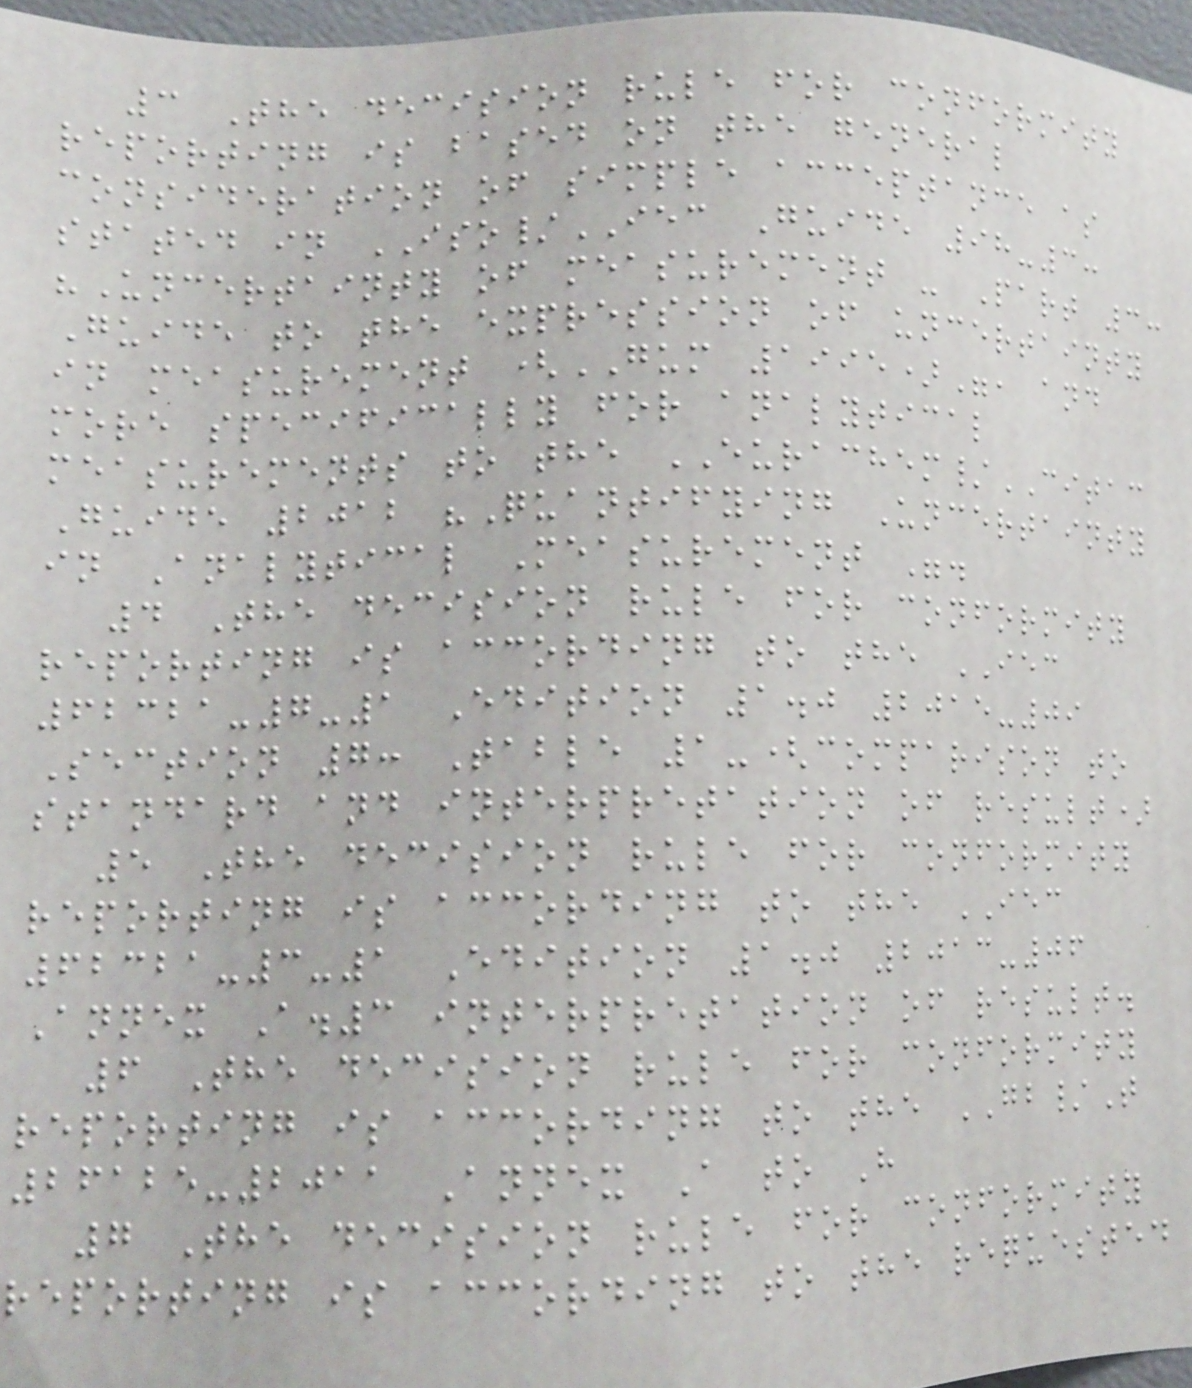3 The decision rule for conformity
reporting is based on the general
consideration of simple acceptance as
stated in ISO/IEC Guide 98-3:
"Uncertainty of measurement - Part 3:
Guide to the expression of uncertainty
in measurement (GUM 1995)", and
more specifically for analytical
measurements to the EURACHEM/CITAC
Guide 2012 "Quantifying Uncertainty
in Analytical Measurement ".
4 The decision rule for conformity
reporting is according to the IEC
62321-7-1 Edition 1.0 2015-09
Section 7: Table 1-(comparison to
standard and interpretation of result)
5 The decision rule for conformity
reporting is according to the IEC
62321-3-1 Edition 1.0 2013-06
Annex A.3 interpretation of result.
6 The decision rule for conformity
reporting is according to the GB/T
26125-2011 Annex A to H
7 The decision rule for conformity
reporting is according to the requested
